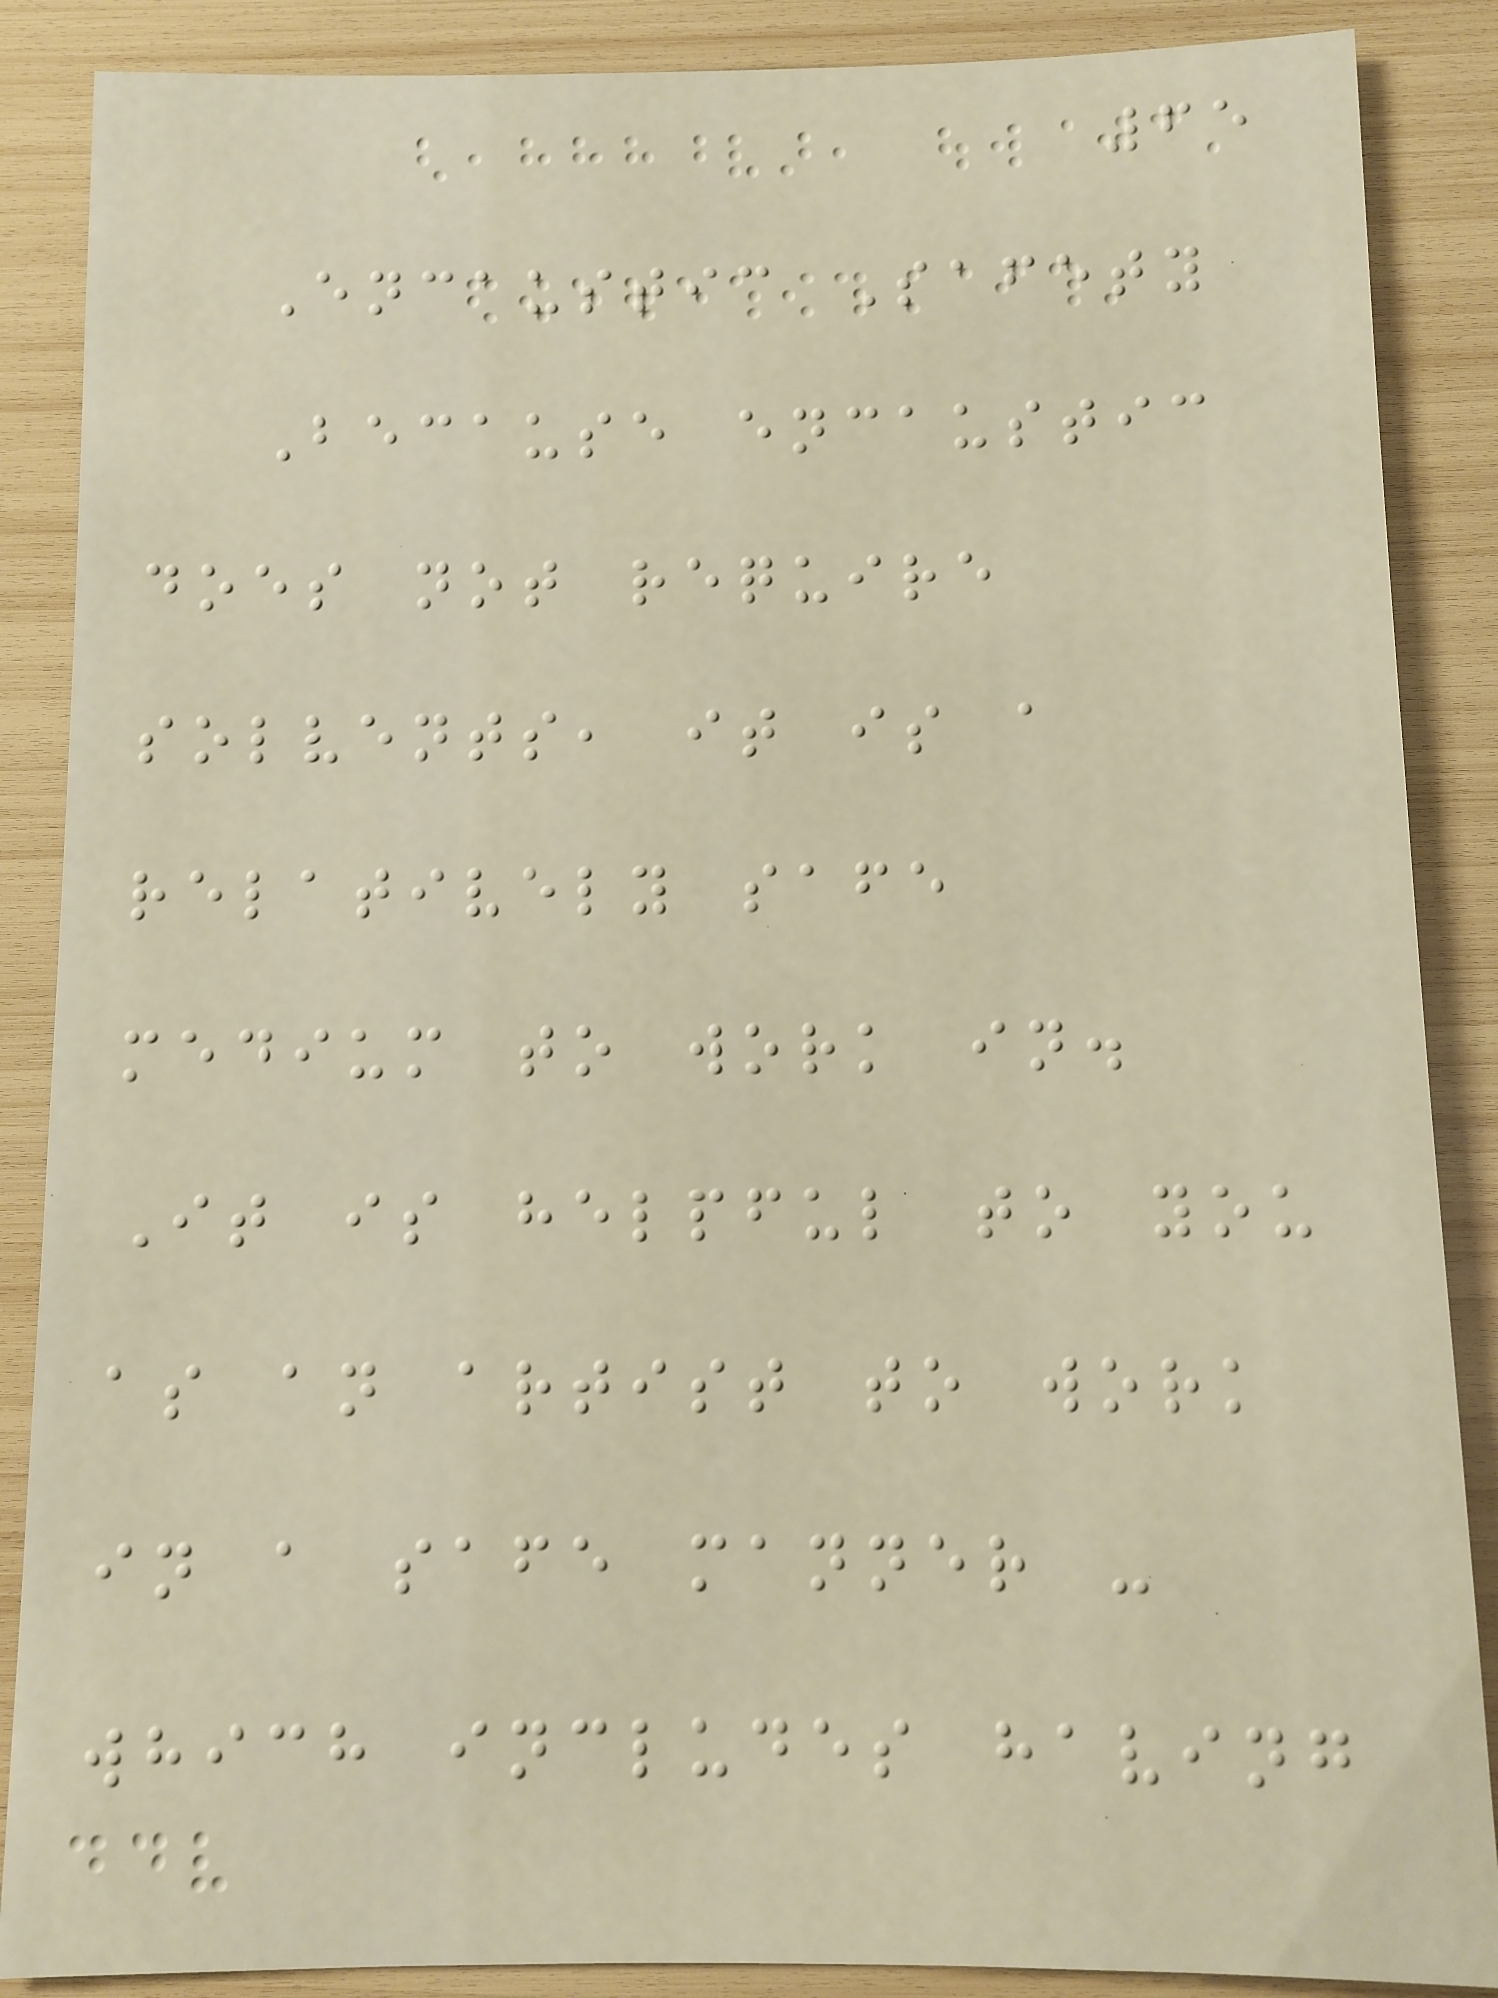65
Encaustic Safety
Because encaustic
does not require
solvents, it is a
relatively safe
medium to work in.
It is helpful to you
as an artist to work
in a safe manner -
which includes having
